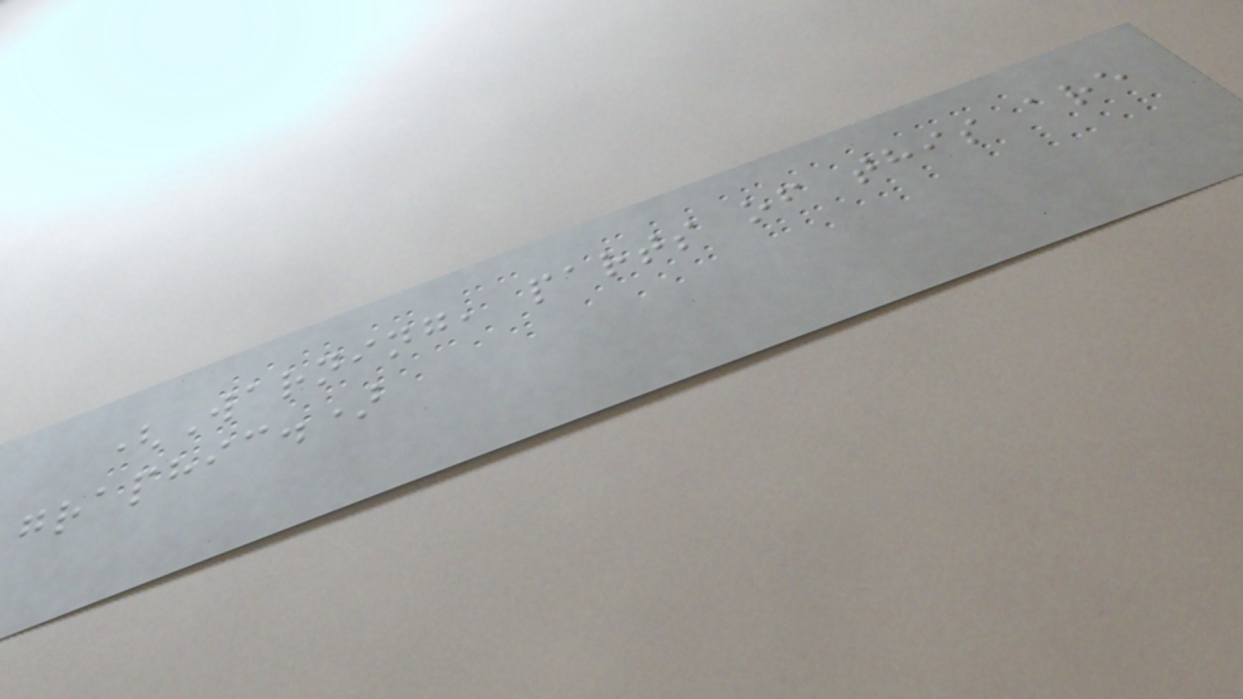(Warning, parts of this are
graphic.)
